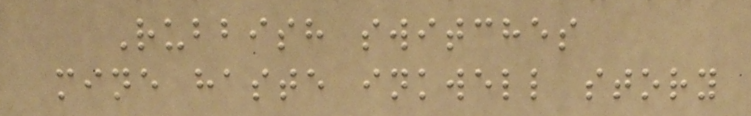Rubbish switches
mine haste inkwell story
